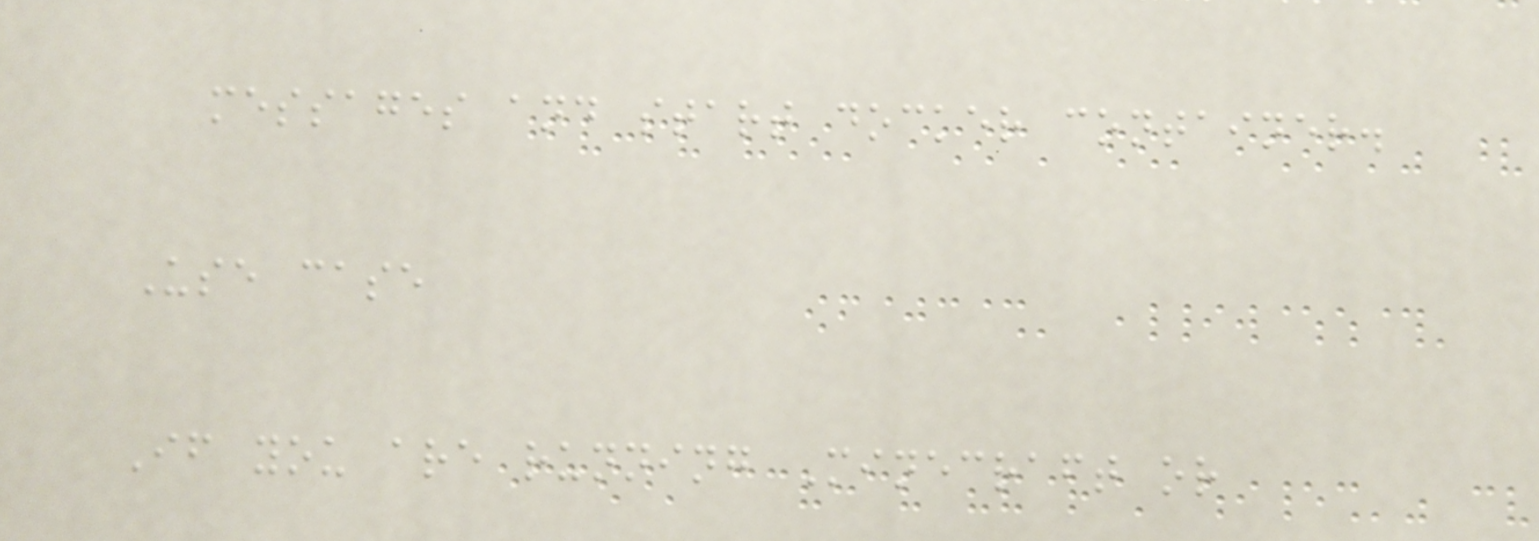messages and start docker container.
Use case
If you are running Minecraft or
